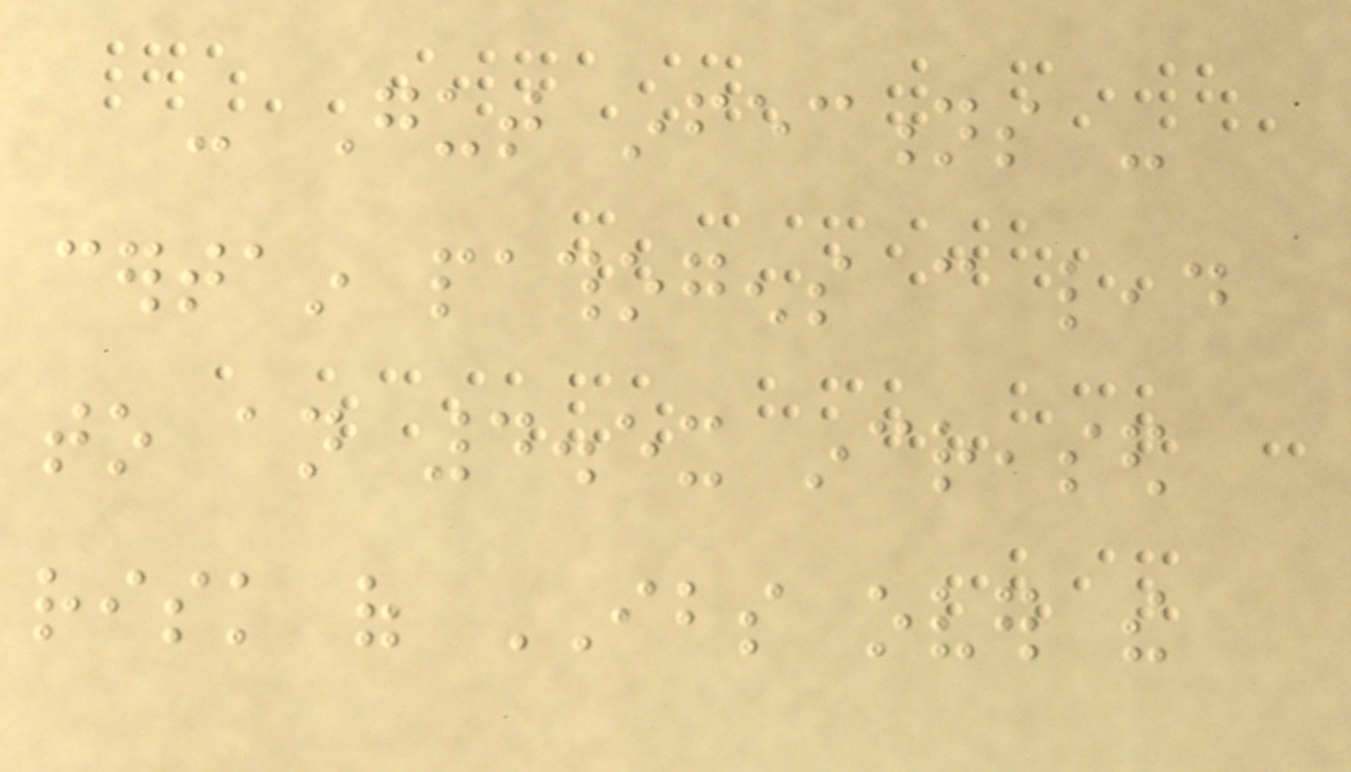- Gut infections -
certain pathogens can lead
to an 4.5x increased
risk of IBS over the
